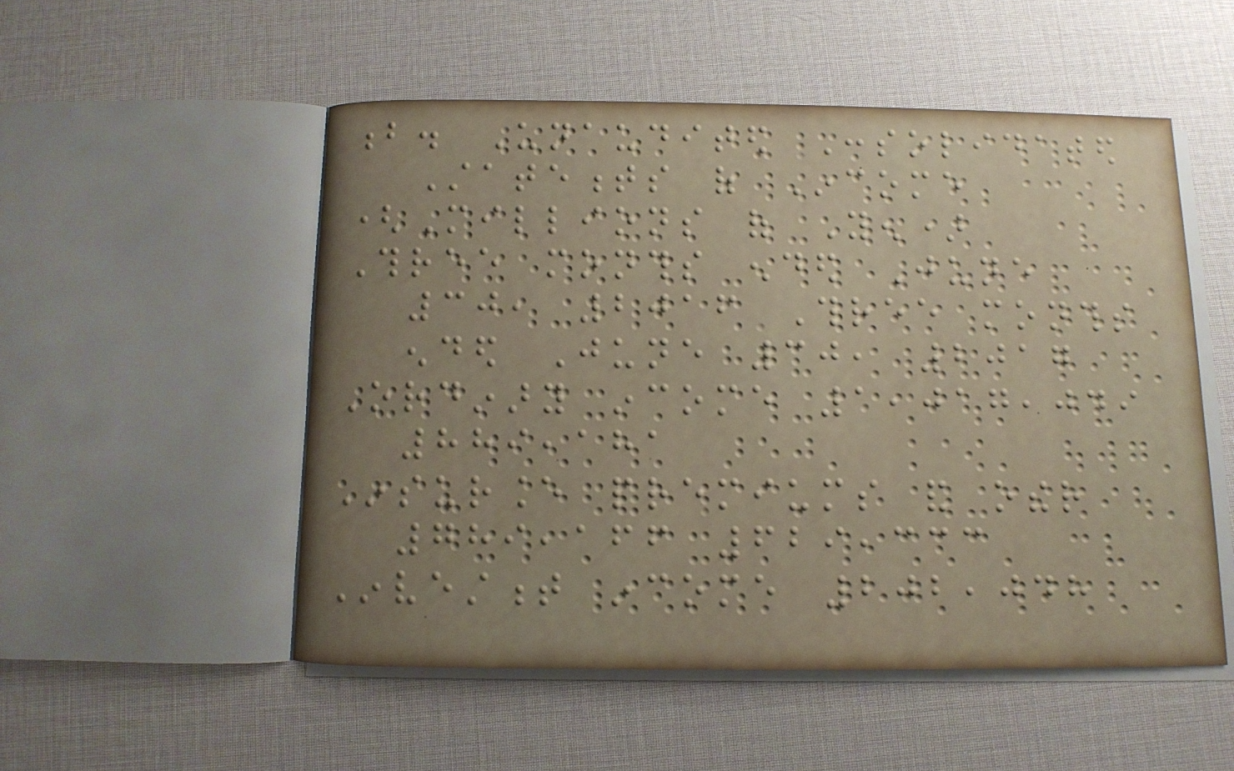b. Unaudited Consolidated
Statements of Income
(Millions of Yen)
Three months ended June
30, 2016 Three months
ended June 30, 2017
Ordinary income 1,017,049
889,181
Insurance premiums and other
789,166 629,333
Investment income 202,048
